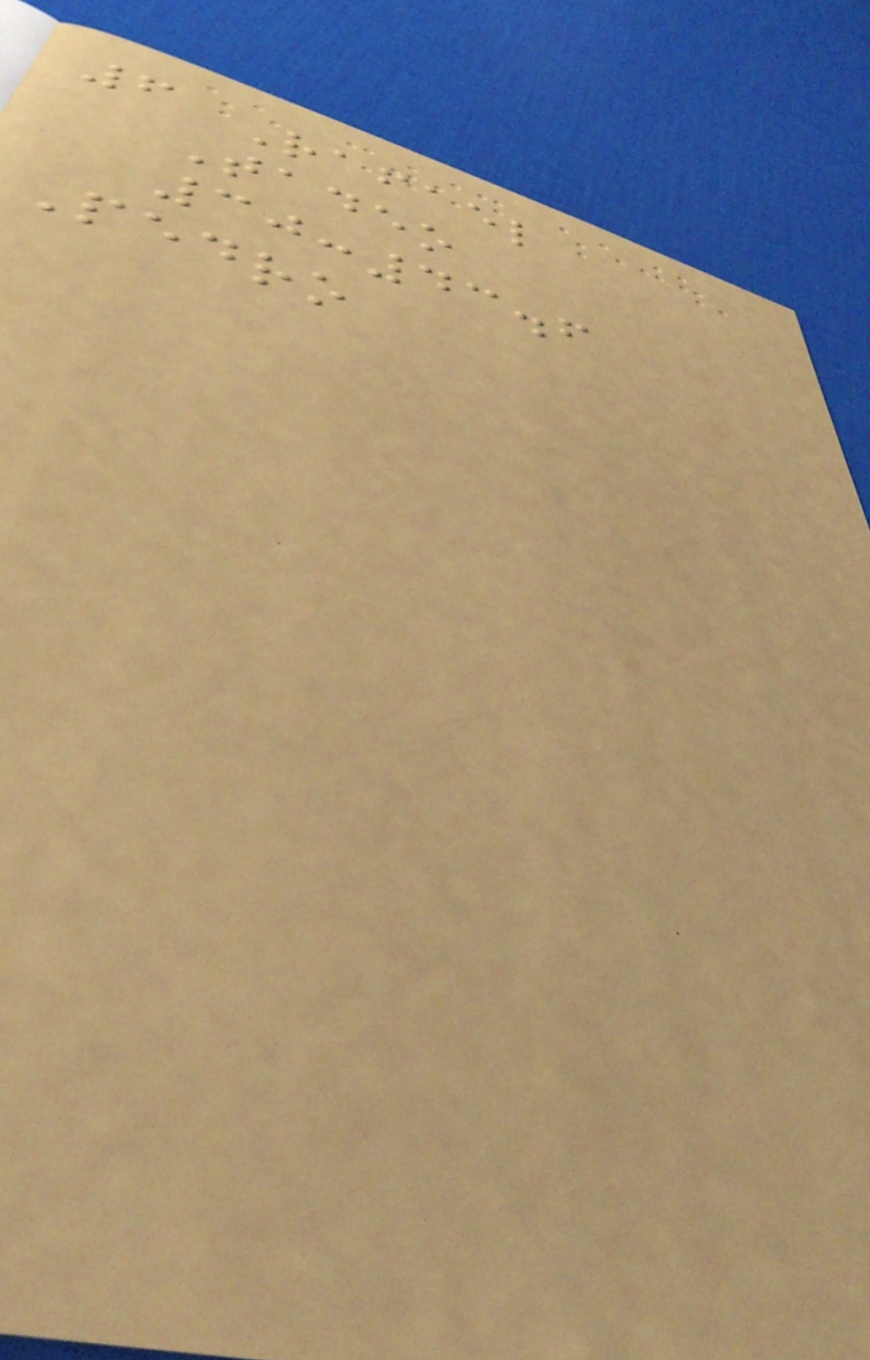6 Rafael
Tadeo
30:43.6
Pedro
